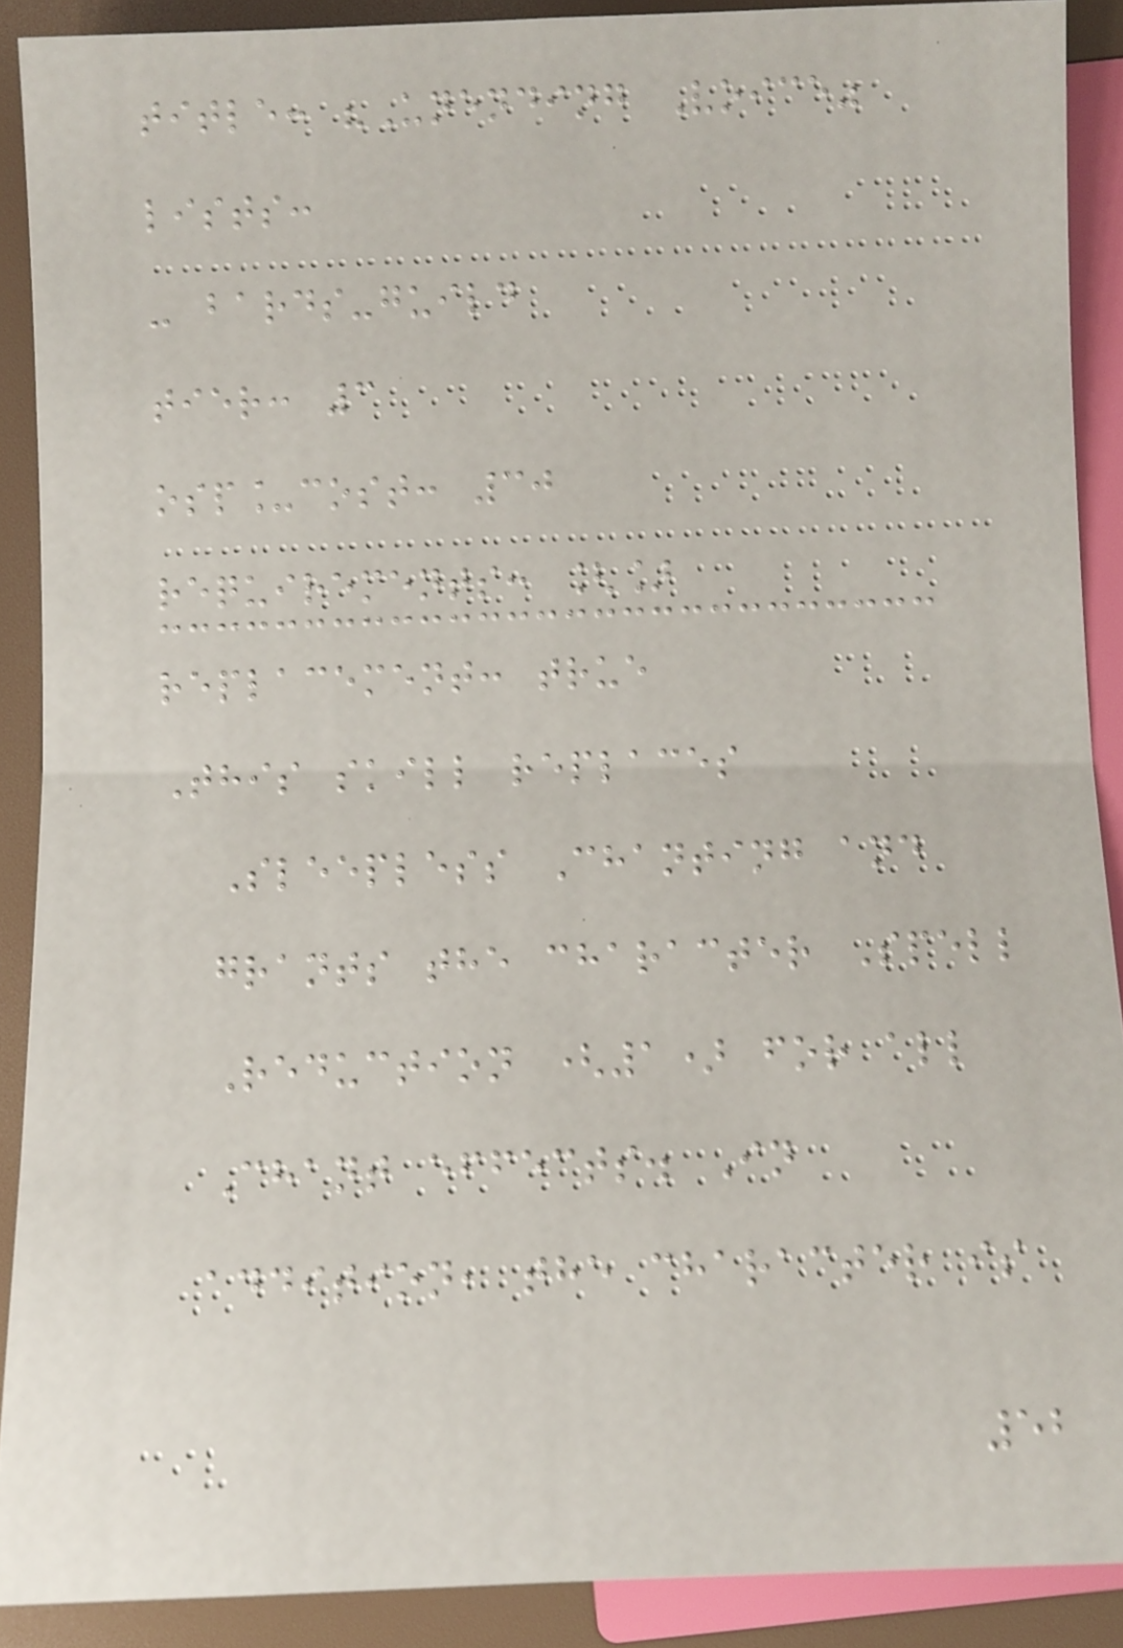title: "Unending Voice"
lists:
- bards-guild
tier: 3
osp_cost: 30
requirements: []
replacement: true
This skill replaces
Sleepless Chanting and
grants the character Spell
Reduction (1) for all
Chant effects. In
addition, the character is
52
